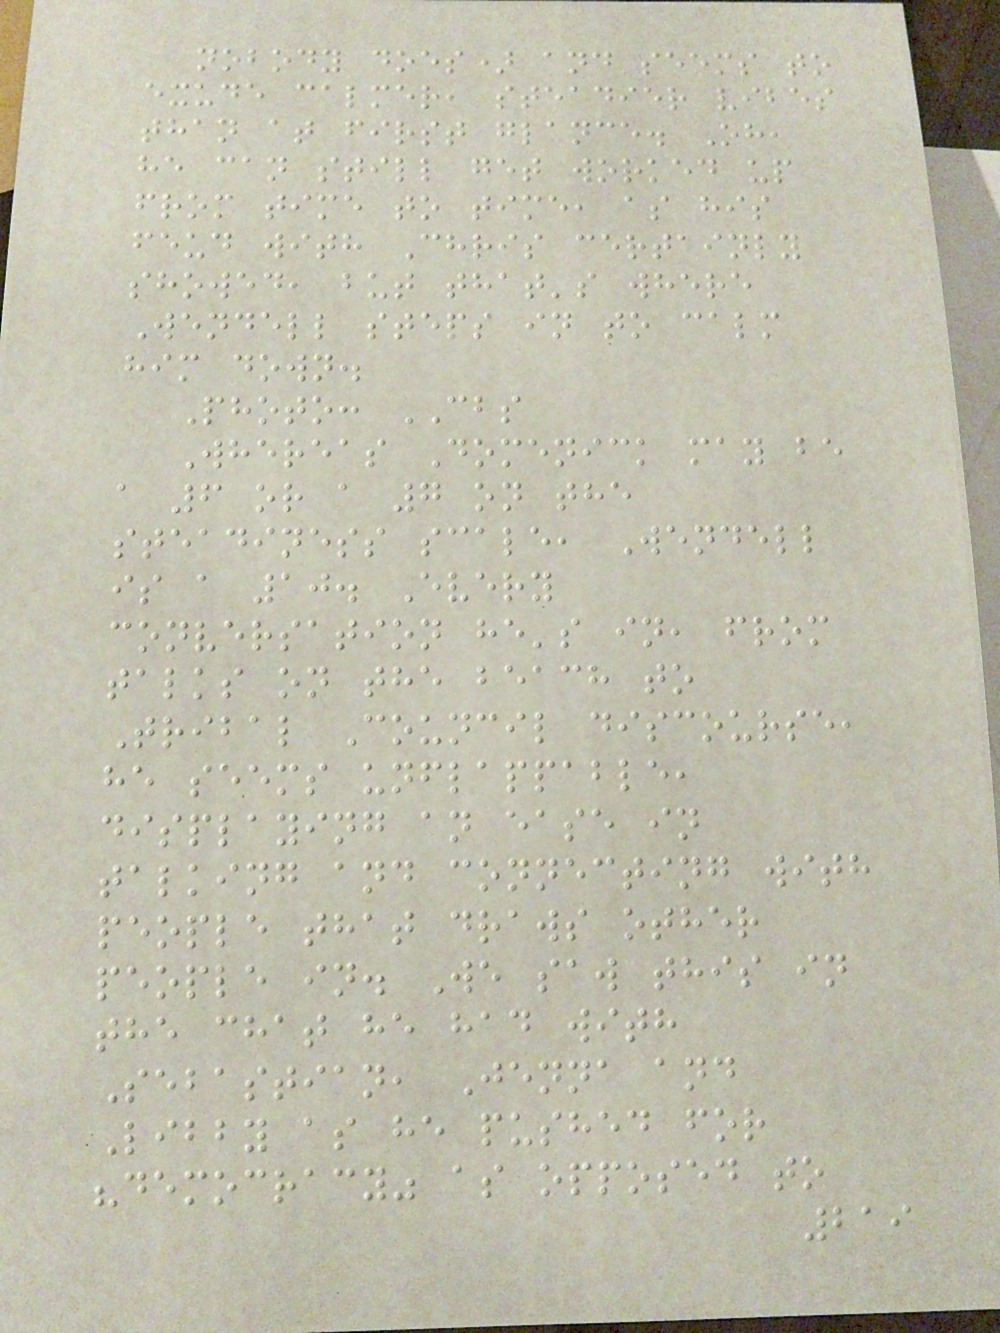nobody does) and seems to
exude calmer, steadier vibes
than at first glance. Oh,
he can still get worked up
from time to time, as his
feud with Chris certainly
showed, but that's where
Wendell steps in to calm
him down.
Photo: CBS
Whereas Domenick may be
a 6 or a 7 on the
steadiness scale, Wendell
is a 10. Every
conversation he's in, from
talks on the beach to
Tribal Council discourse,
he seems unflappable,
displaying an ease in
talking and connecting with
people that draws other
people in. We saw this in
the chat he had with
Sebastian, Jenna and
Libby as he pushed for
"democracy" as opposed to
219
